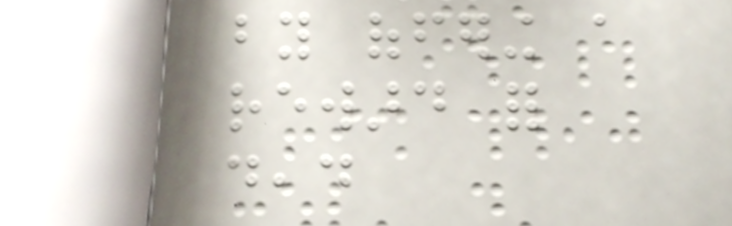by offering a
reward for
dead
